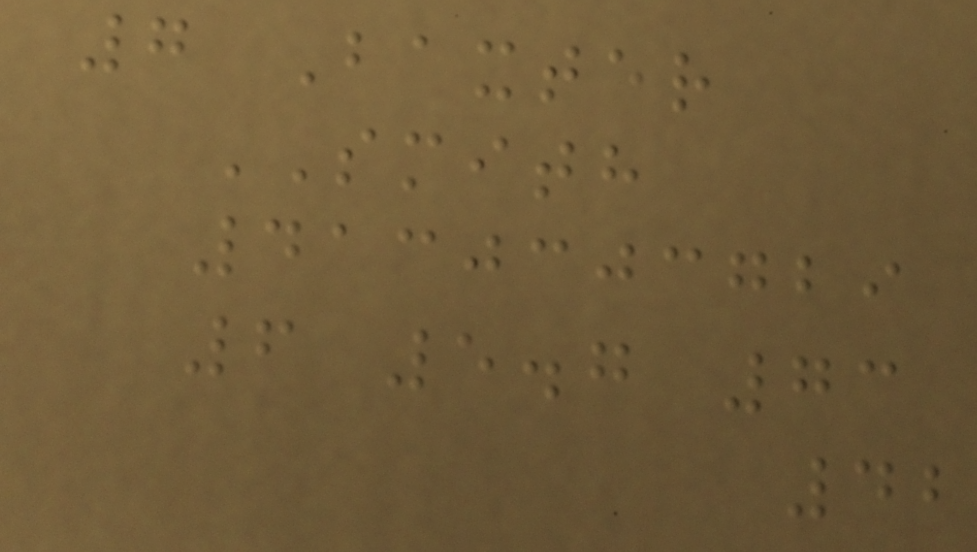7 Baxter
SMITH
4130303729
6 5.7 73
42
